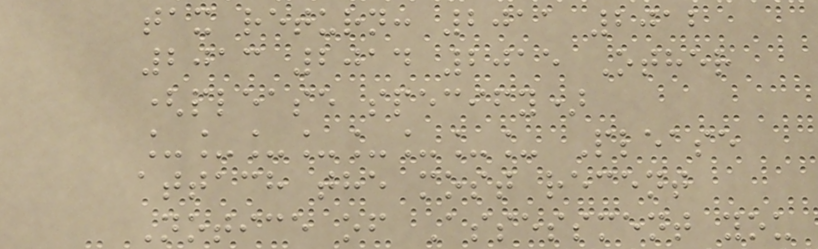tax return: 2011 2012
2013 2014 2015 Other
(please specify)
________ Please
attach the most recent
Notice of Assessment you
